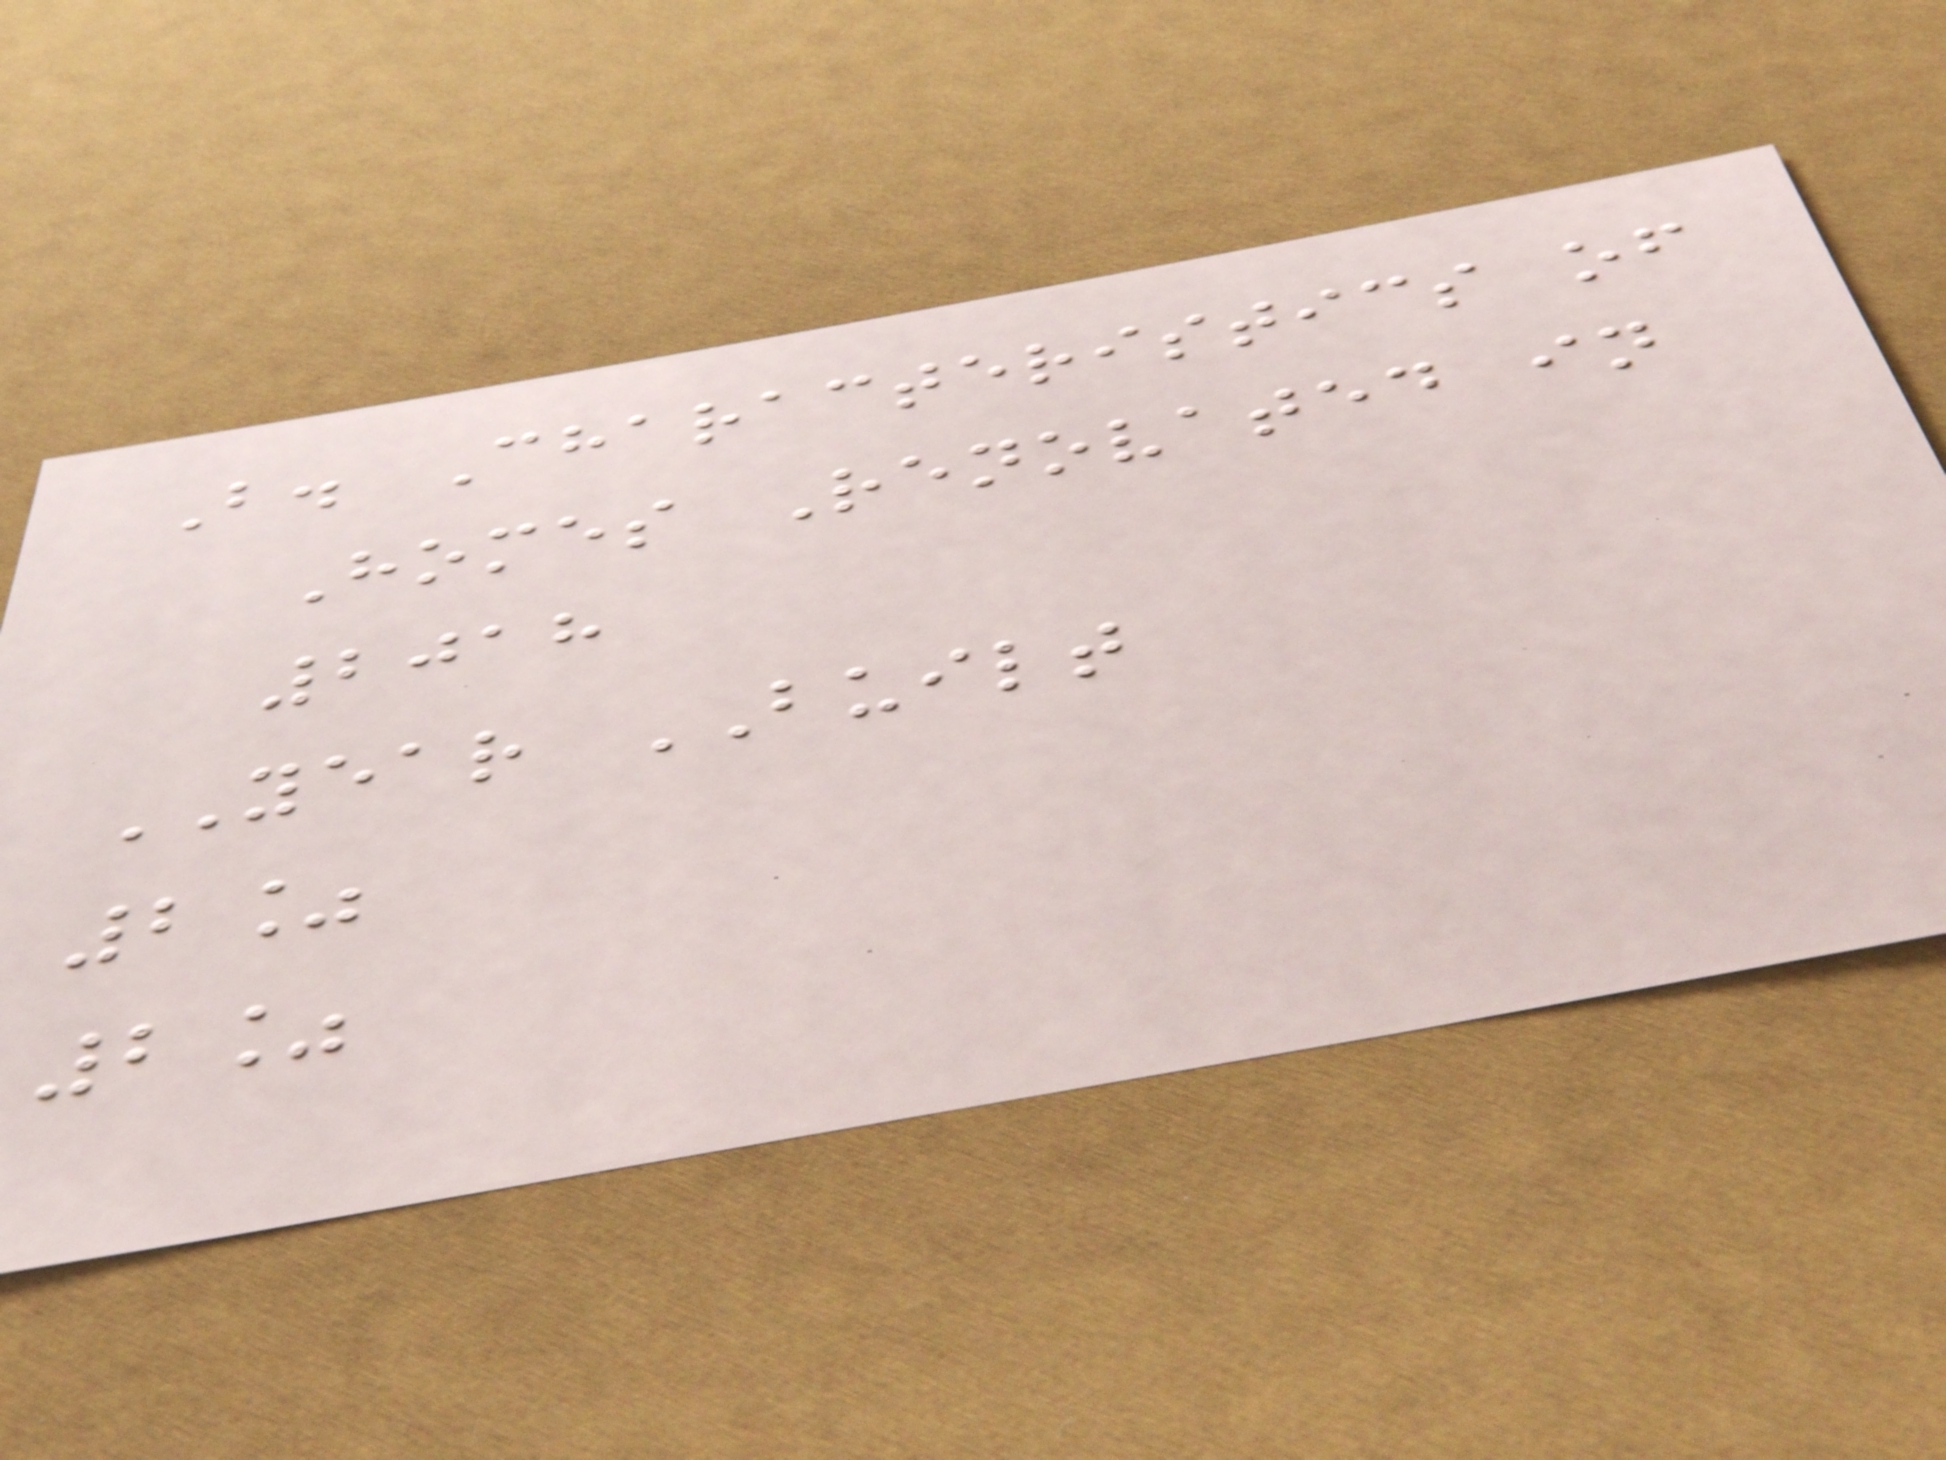B. Characteristics of
Homes Renovated in
2018
YEAR BUILT
2%
2%
